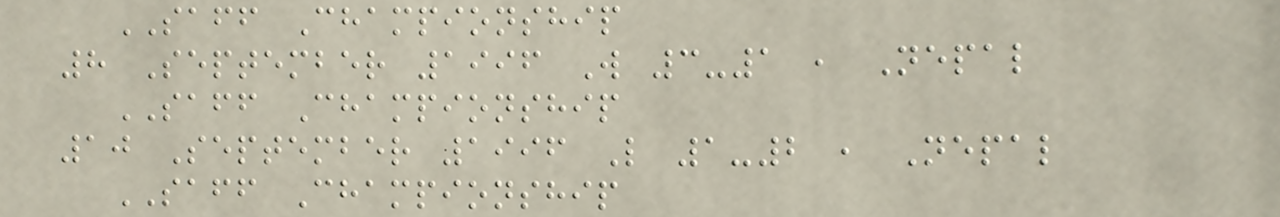SAFF Championship
8 September 1996 W 3-1 , Nepal
SAFF Championship
10 September 1996 L 1-2 , Nepal
SAFF Championship
